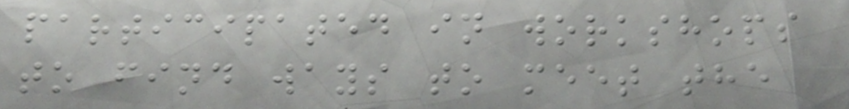participated in workshops
to find ways to meet the
